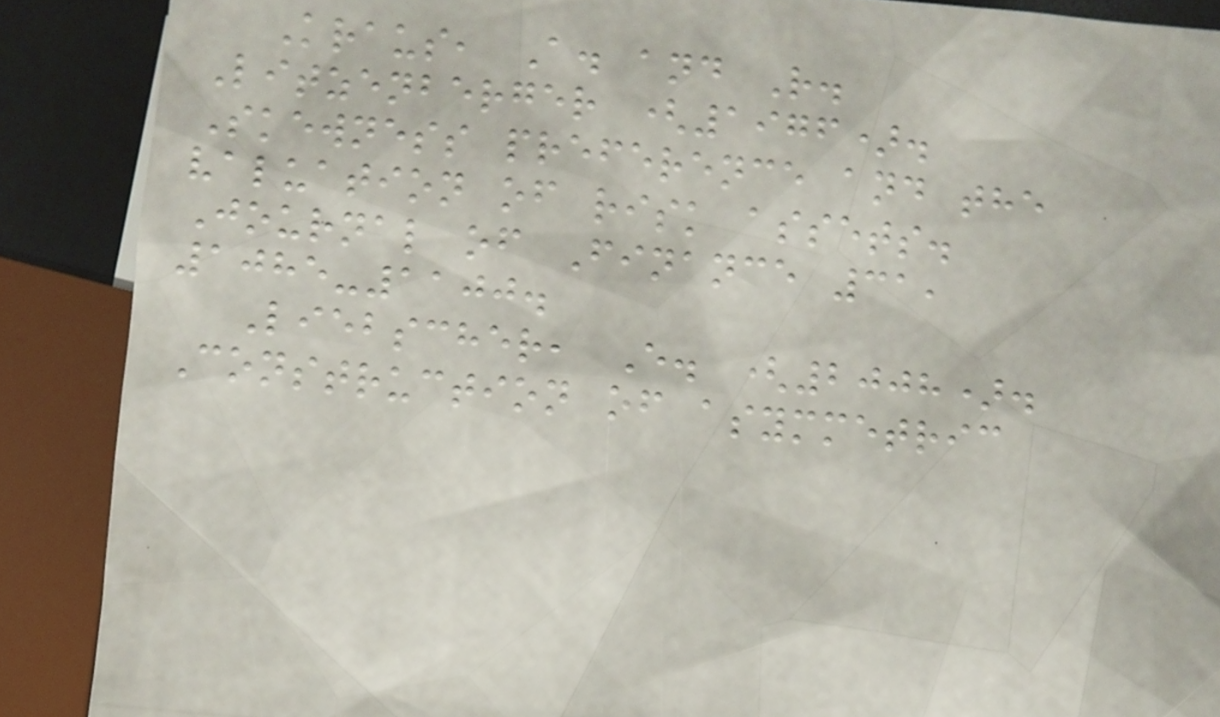Kraus, A. and R.
Litzenberger (1976).
Skewness preference and the
valuation of risk assets.
Journal of Finance 31,
1085-1100.
Liebscher, E. (2008).
Construction of asymmetric
